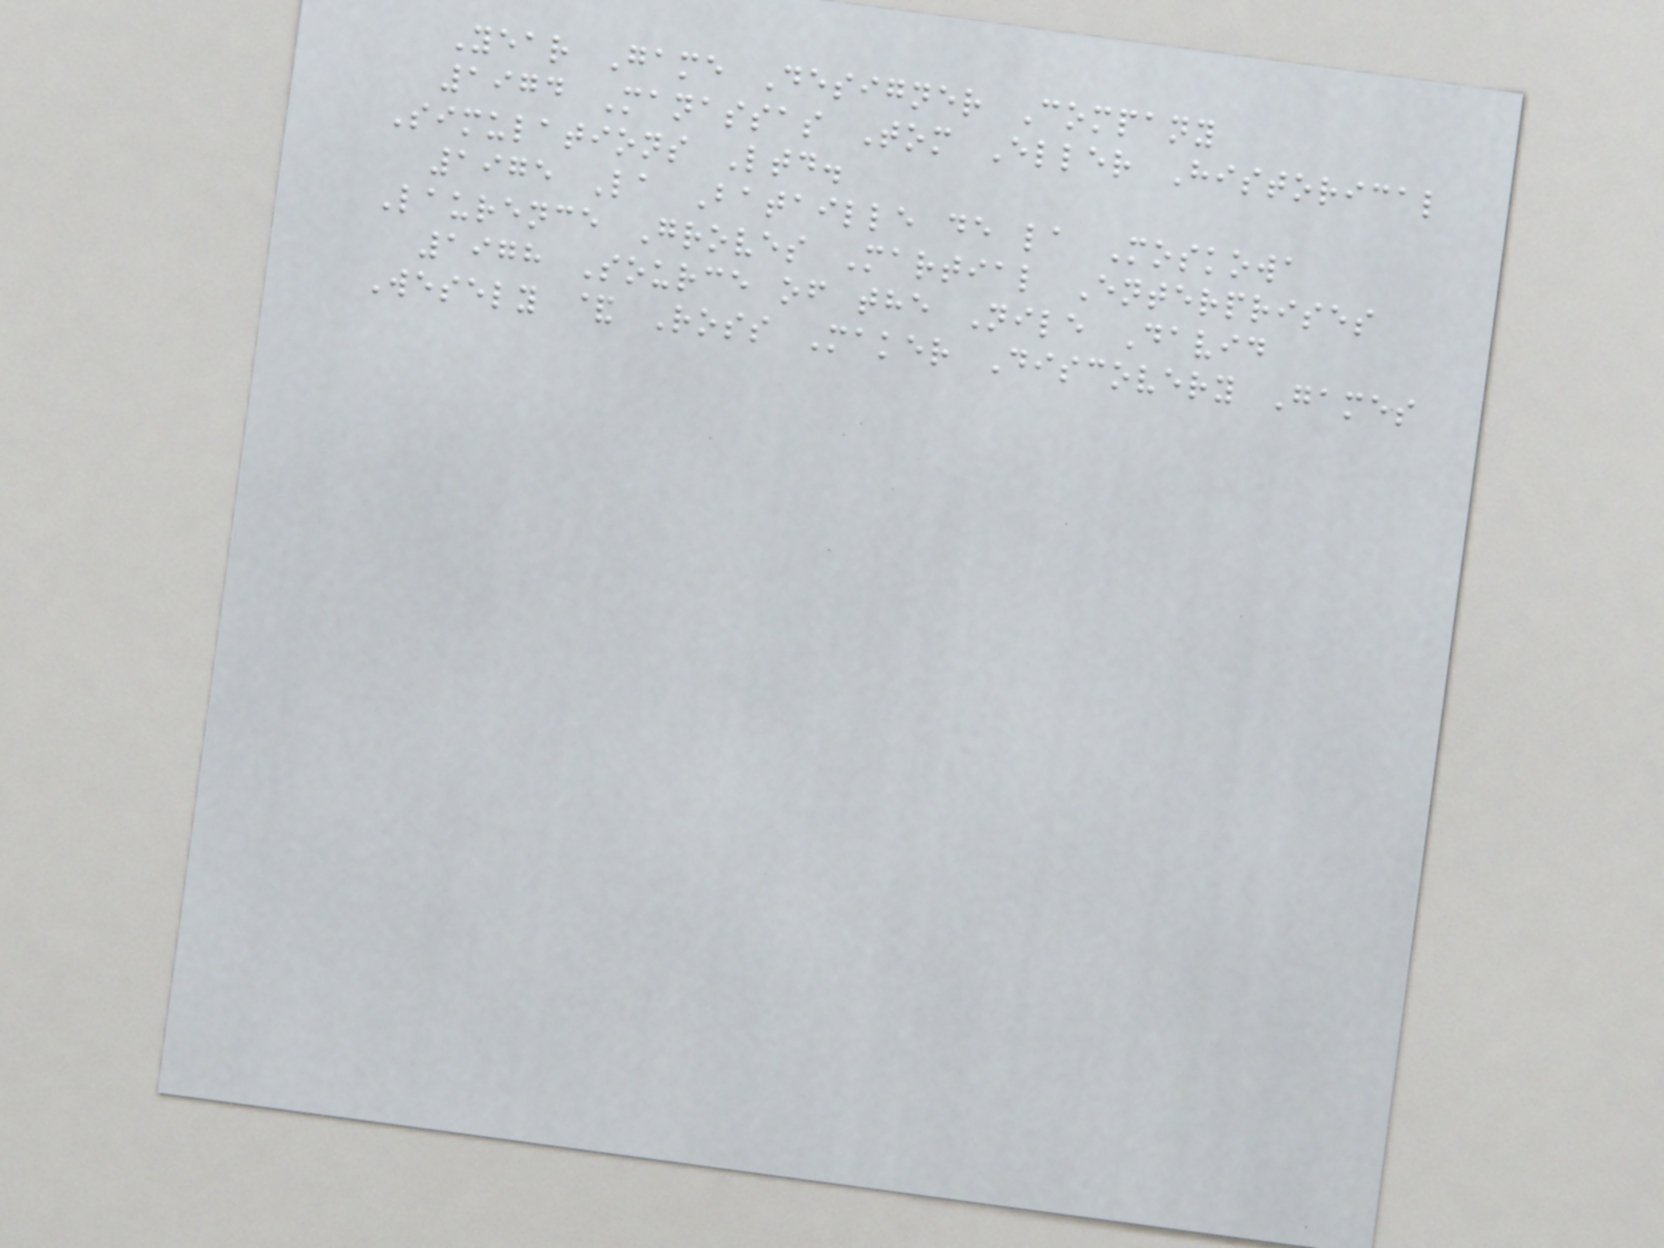Year Game Designer Company
1974 Manassas Tom Eller Historical
Simulations Ltd.
1975 La Bataille de la Moskowa
Laurence Groves Martial Enterprises
1978 Source of the Nile David
Wesely & Ross Maker Discovery Games
